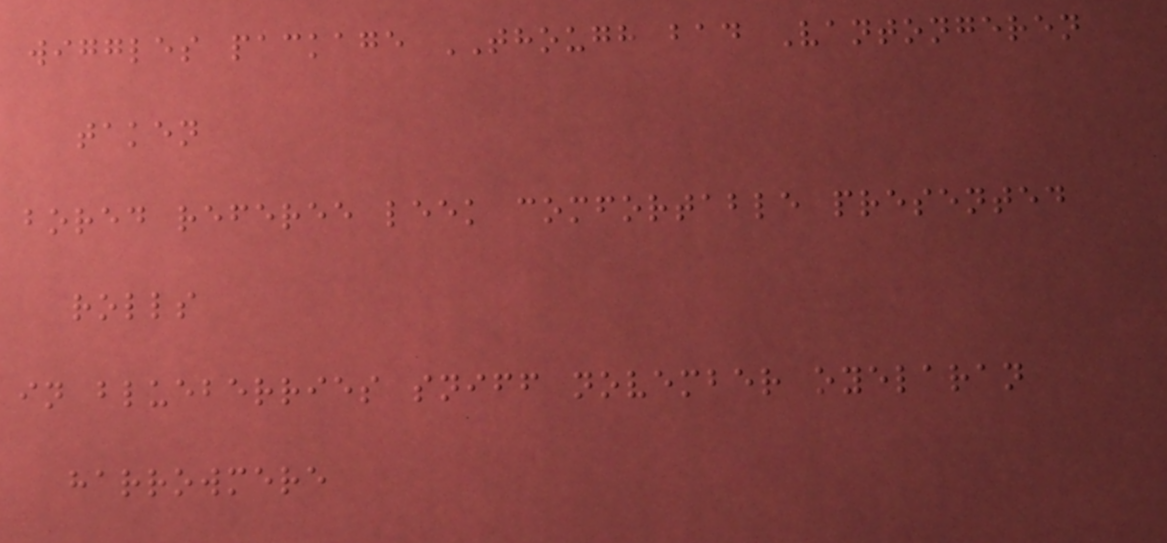wiggles package THOUGH bad Vantongeren
taken
bored referee leek comfortable presented
rolls
in blueberries sniff november oyelaran
harrowmere
